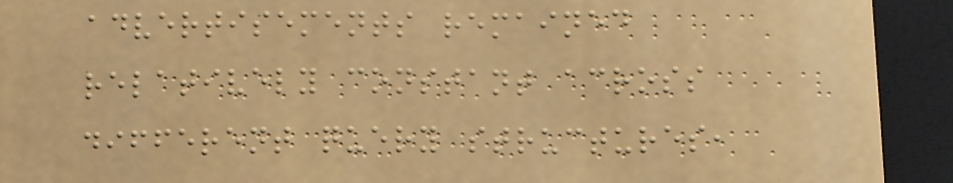advertisements remained
relatively constant across
different query structures,
